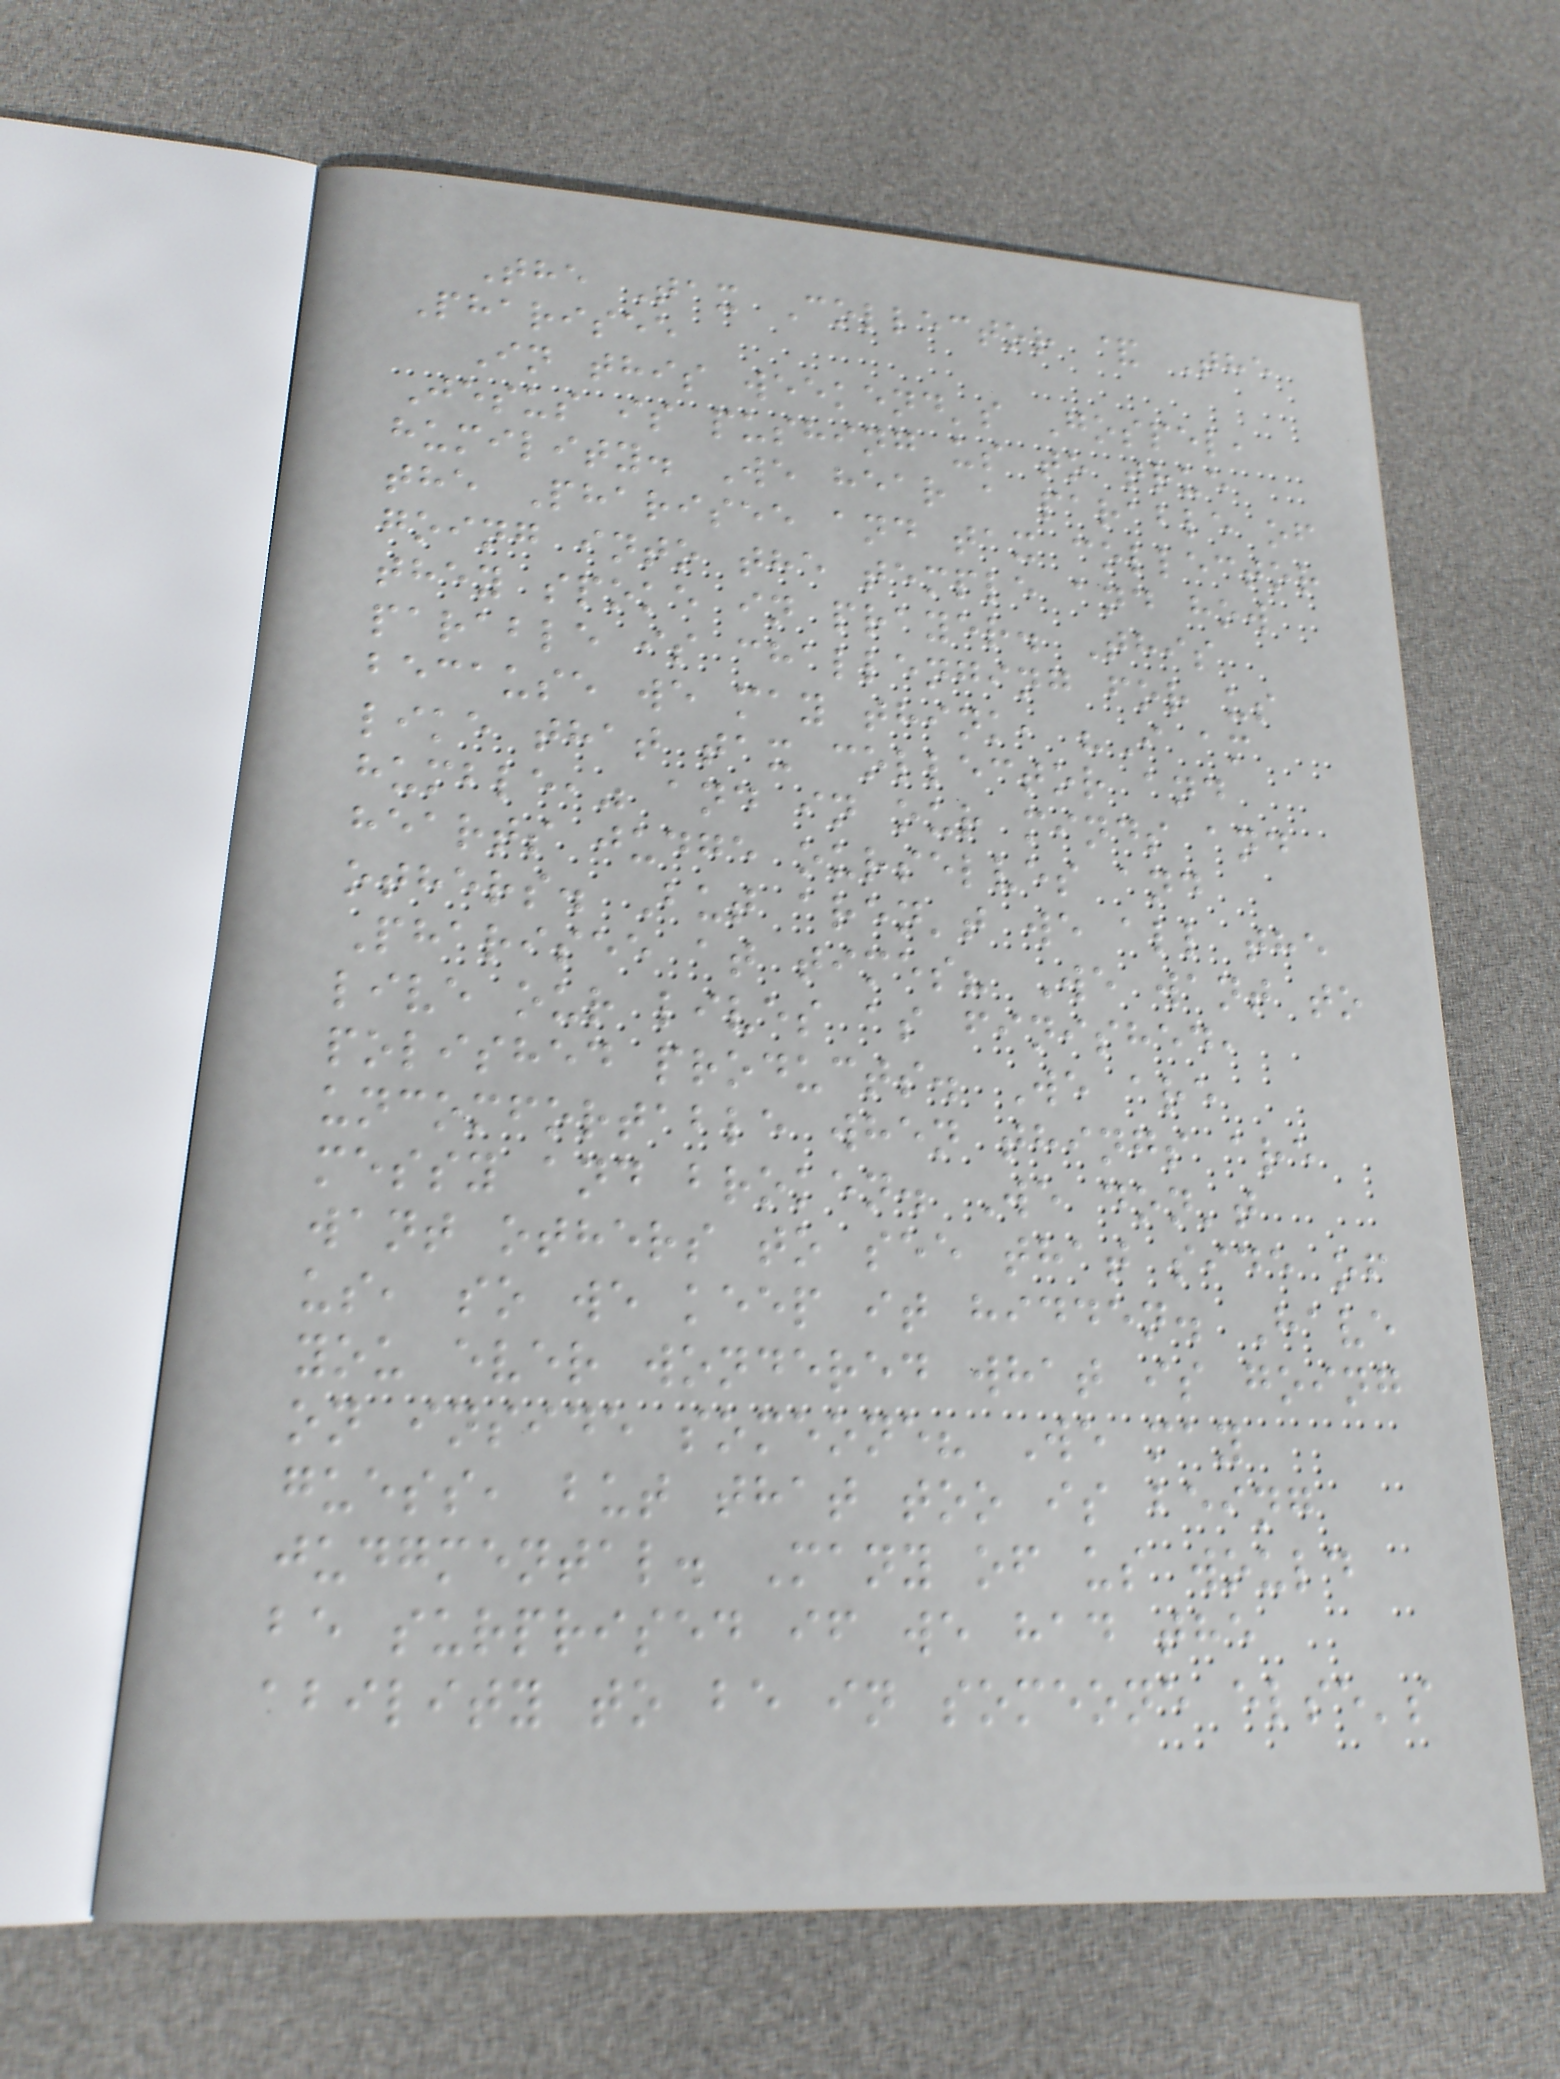The Tax Collector & The
Pharisee
In this weekend's Gospel,
Jesus is pushing us to true
humility. We hear a parable of
the Pharisee and tax collector
going into the temple and how
they spoke in prayer. This
parable is challenging for us
because we may think, "I am
like that tax collector and
humble," and in our minds and
hearts judge ourselves and
others. But aren't we all the
Pharisee at times? We want to
live our lives as finished,
polished products. We are
uncomfortable when things are
messy and broken. We don't
want others to see that side of
us, so we keep it hidden. Have
you ever wondered what is going
on inside someone? We may
guess, but that too is being
judgmental. Many of us would
be surprised if we had the
ability to be in someone else's
